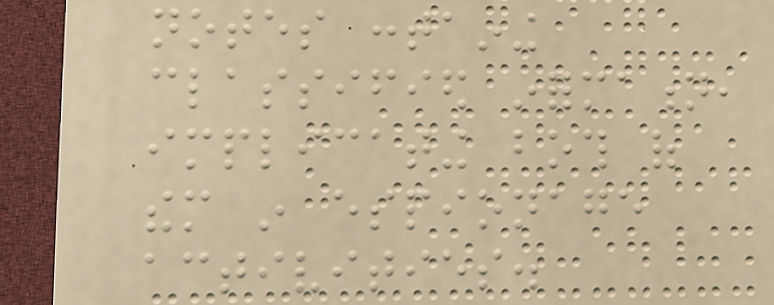notes containing
classified information,
implicating both of
them in espionage
activities.
